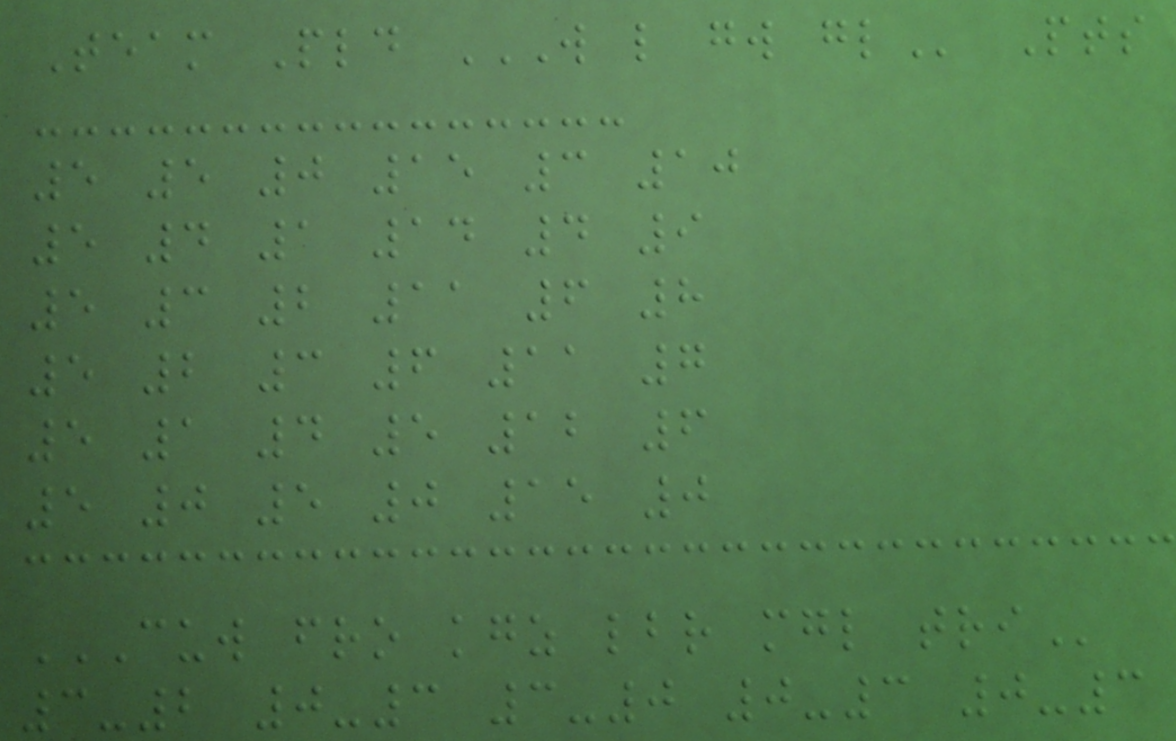Team Pld W L GW GL Pts
5 5 0 15 3 10
5 4 1 14 4 9
5 3 2 11 6 8
5 2 3 6 11 7
5 1 4 5 12 6
5 0 5 0 15 0
CUW FRO KGZ LBR MGL TRI
3-2 0-3 3-0 0-3 0-3
